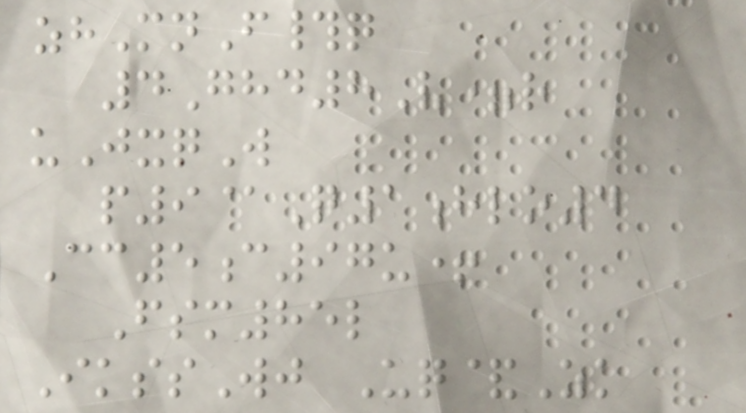zhMnF#q
4Ghd8V=r
uJxqW
p9@Q1hlo4
Cc5c97u+
Fsm85l
IkssWj Uq&Zk
